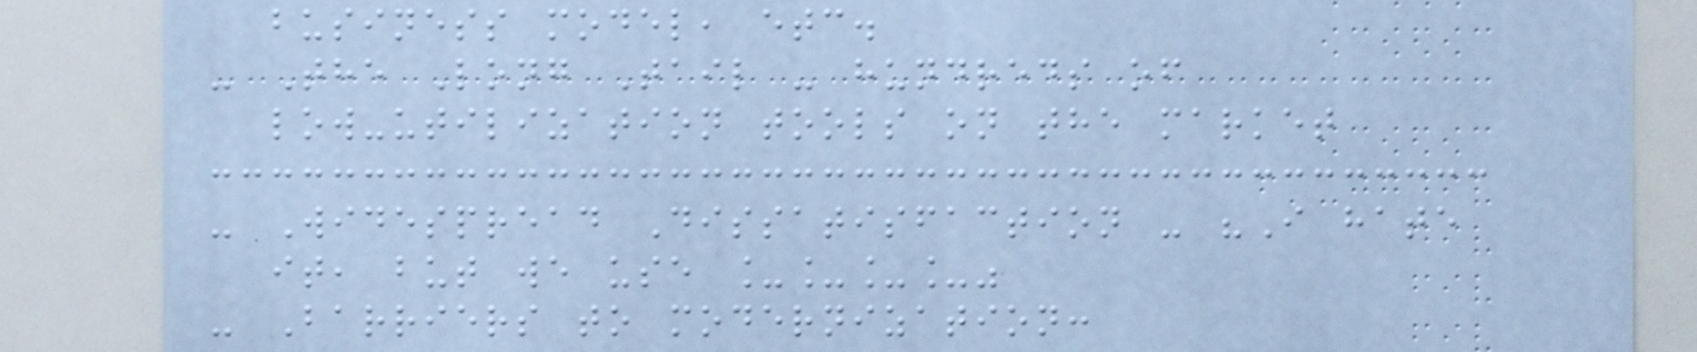business model, etc.
- The Long Tail - hundreds of
low-utilization tools on the market
- Widespread Dissatisfaction - "I hate
it, but we use ____"
- Barriers to modernization:
